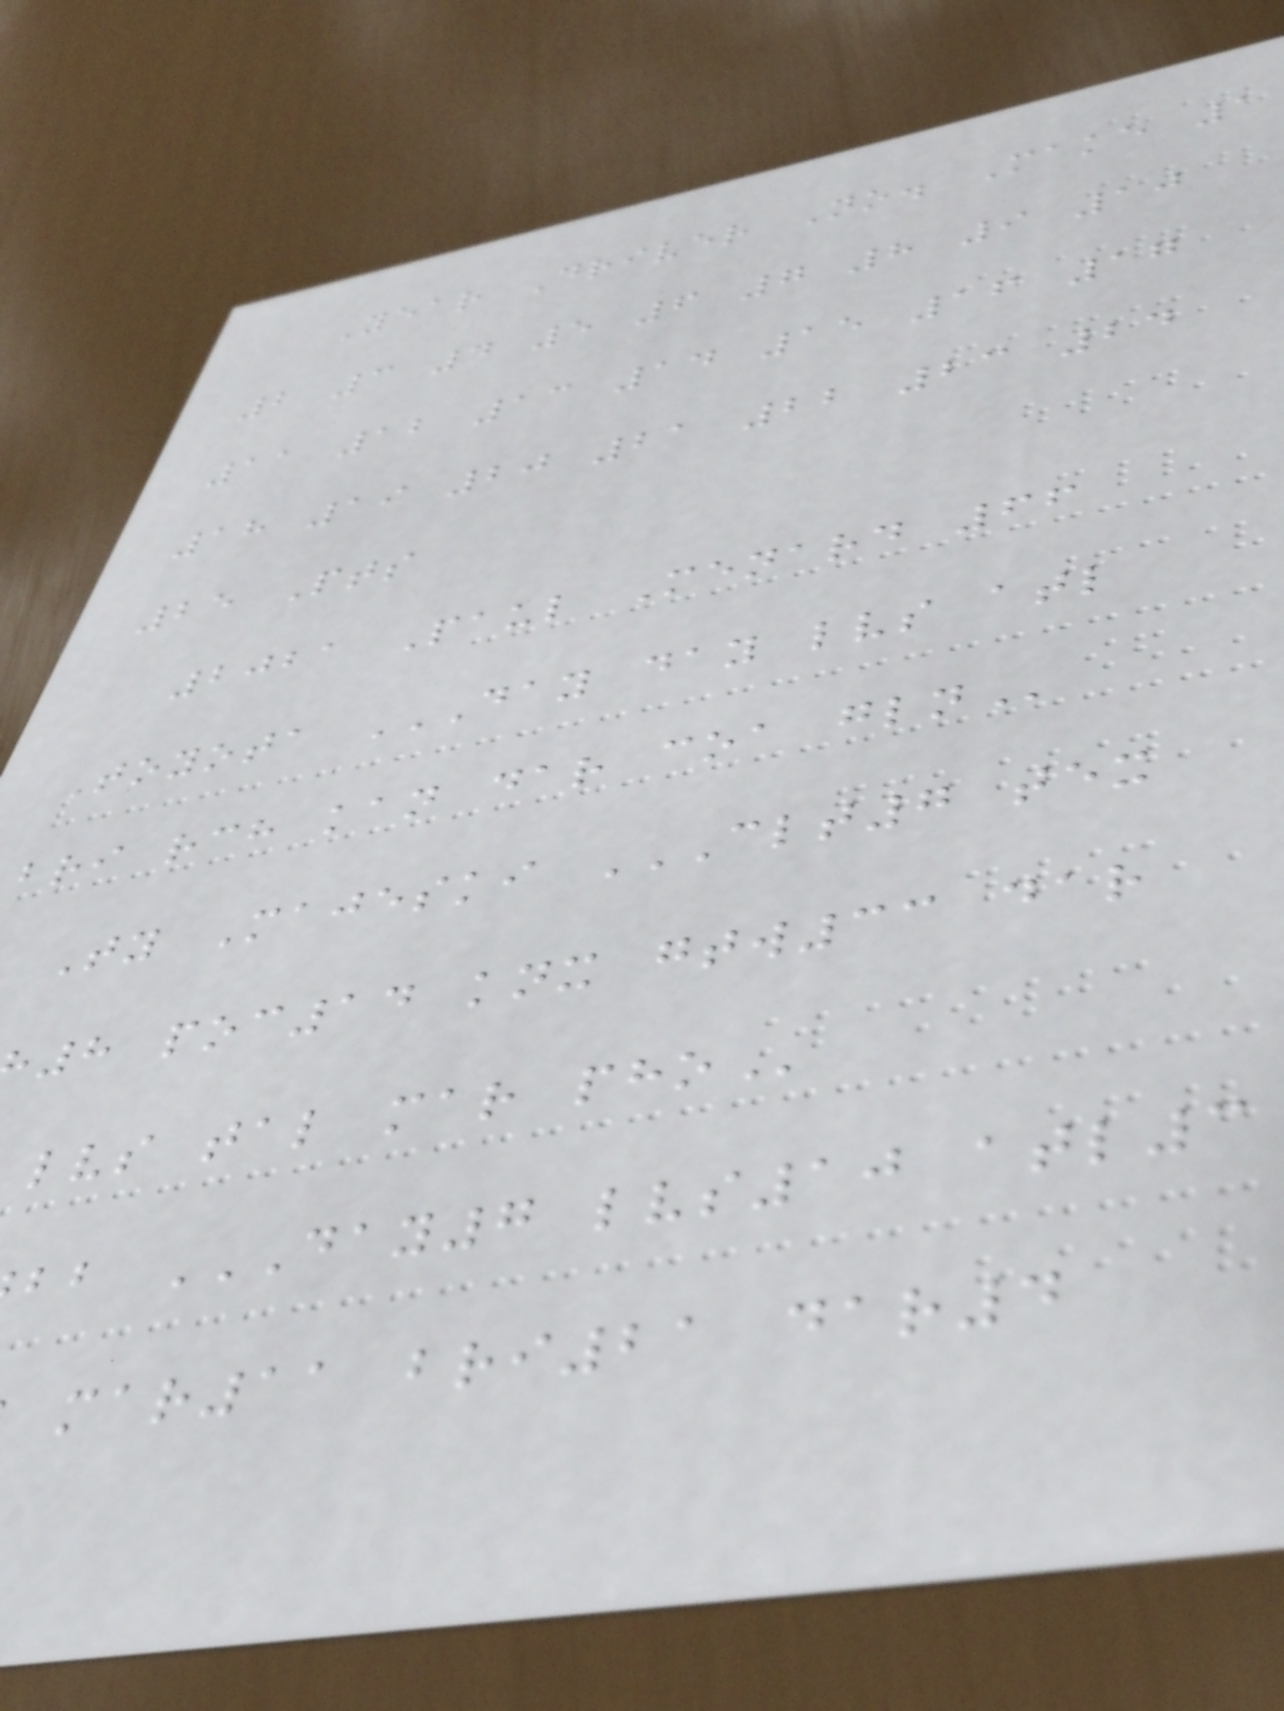Year Driver No. Make 1
2 3 4 5 6 7 8 9 10
11 12 13 14 15 16 17
18 19 20 21 22 23 24
25 Pts
2021 Paul Menard 66
Toyota DAY DAY LVS ATL
bri rch kan dar coa
Ty Majeski CLT7 TEX
8 poc14 knx gtw33 dar
lvs tal mar
mar11 bri21 dar4
